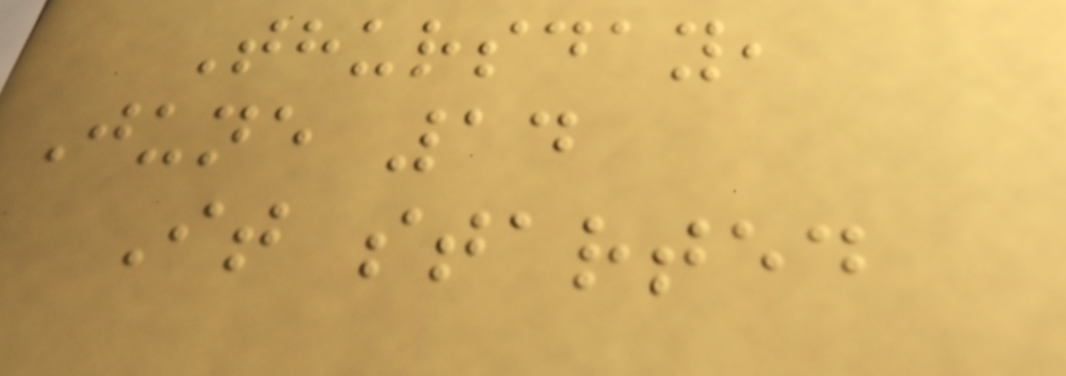Thursday,
June 14
It started
